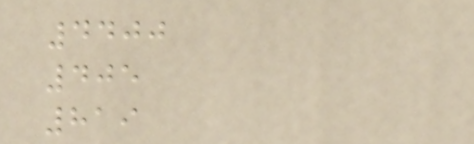4400
405
819
